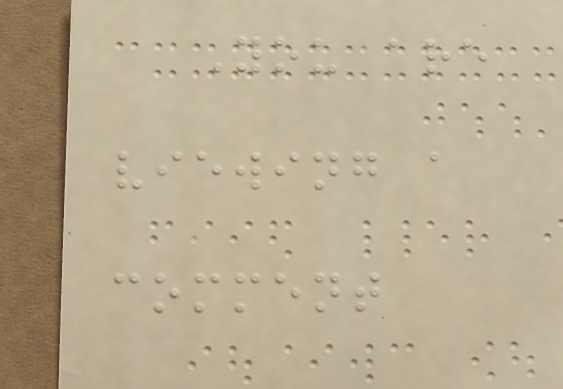You are
viewing a
comment
